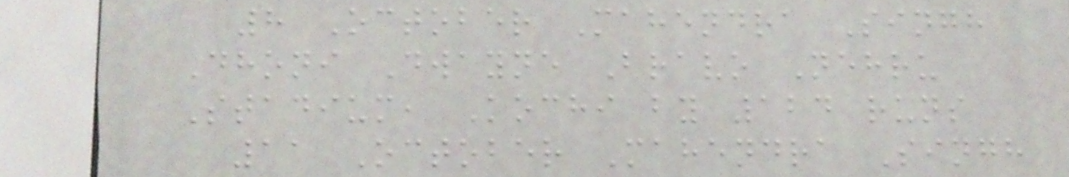8 October Mahendra Singh
Dhoni Dwayne Bravo Nehru
Stadium, Kochi by 124 runs
11 October Mahendra Singh
